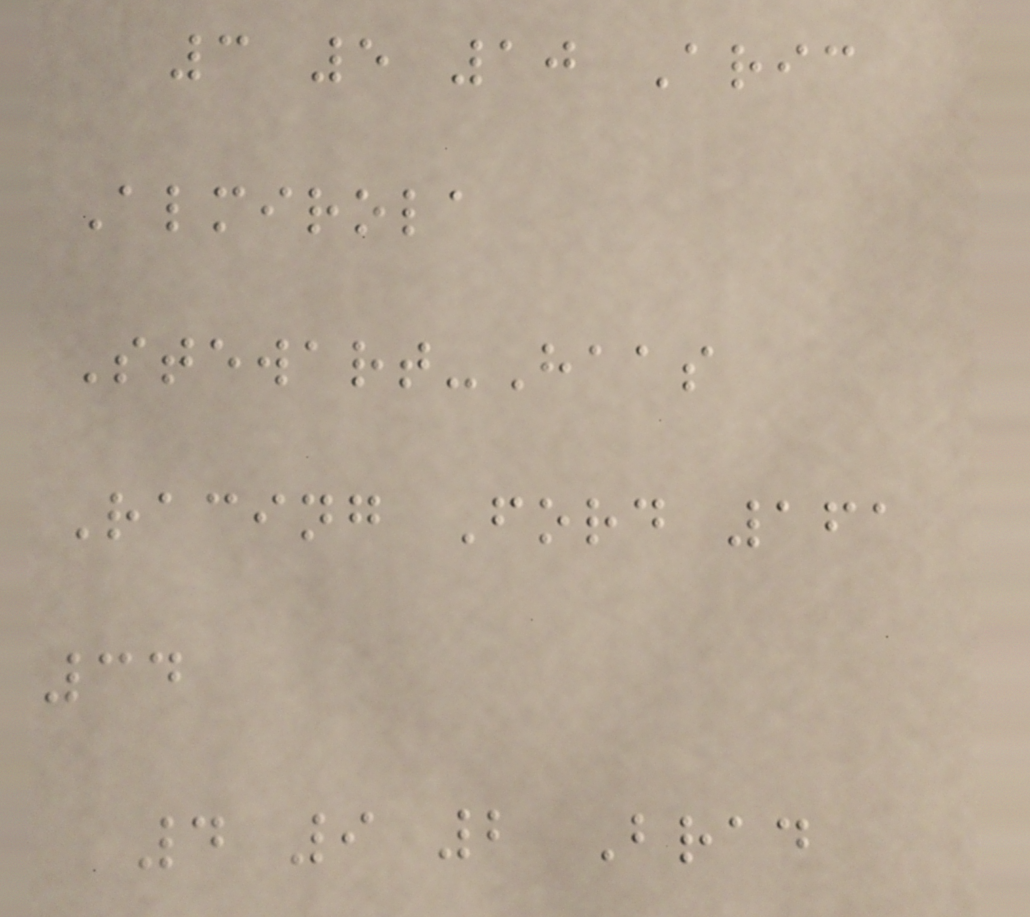3 5 10 Aric
Almirola
Stewart-Haas
Racing Ford 161
34
4 9 2 Brad
